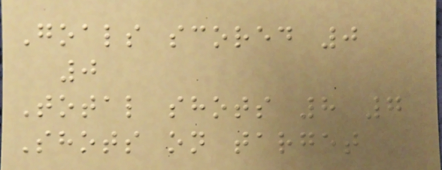Goals scored 0
0
Total shots 8 7
Shots on target
